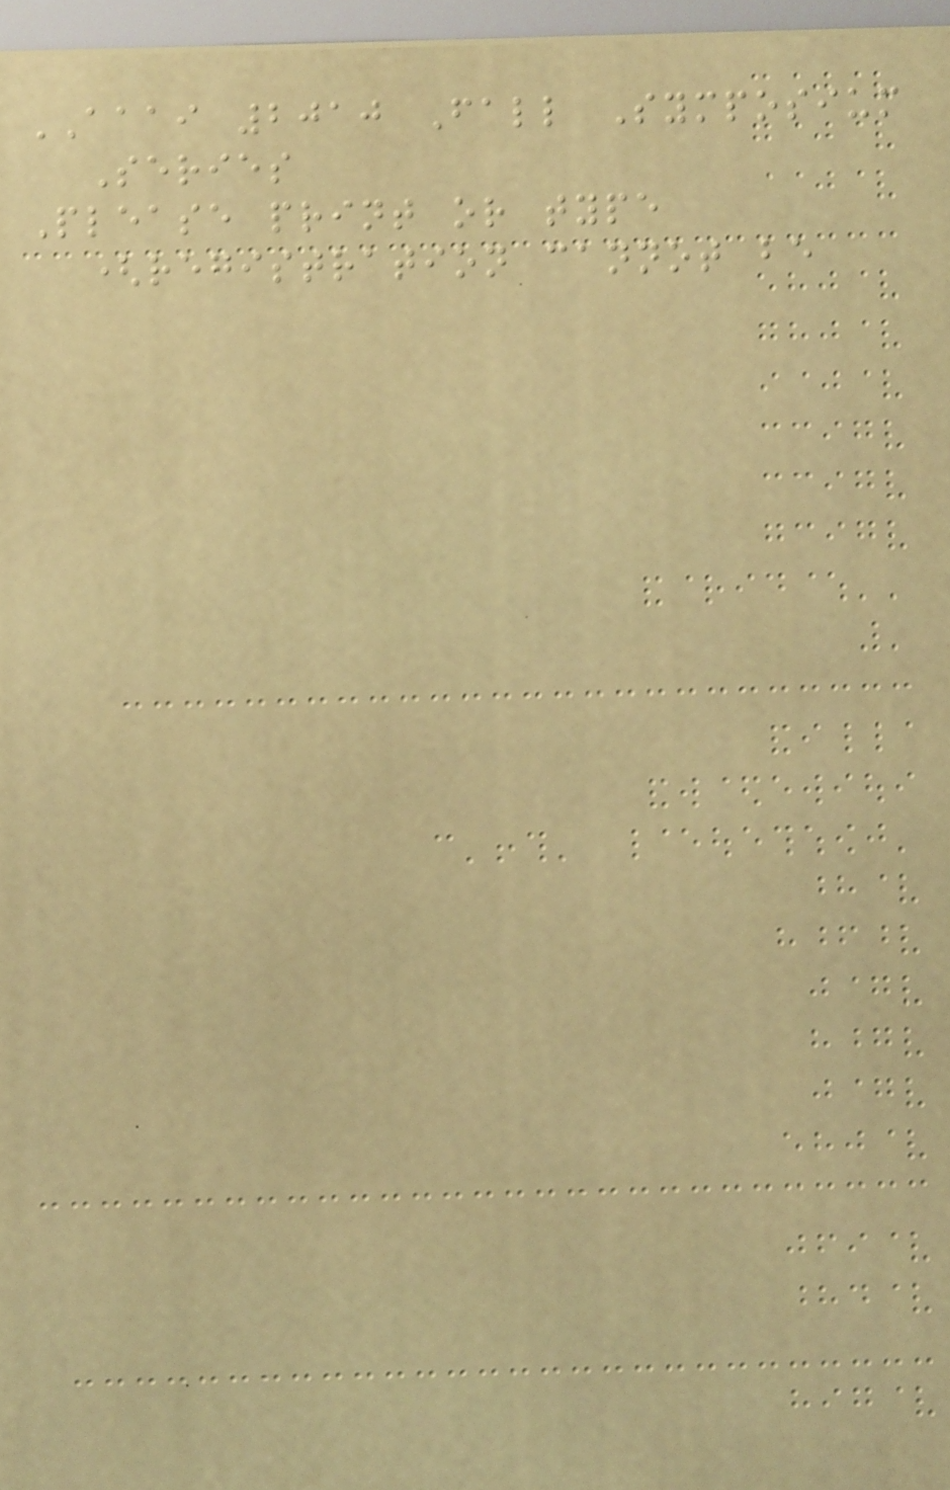AAAI 2010 Fall Symposium
Series
Please print or type
(registration cannot be
